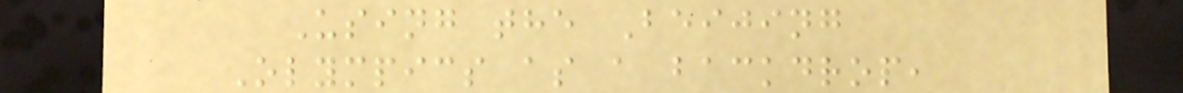Using the Beijing
Olympics as a backdrop,
